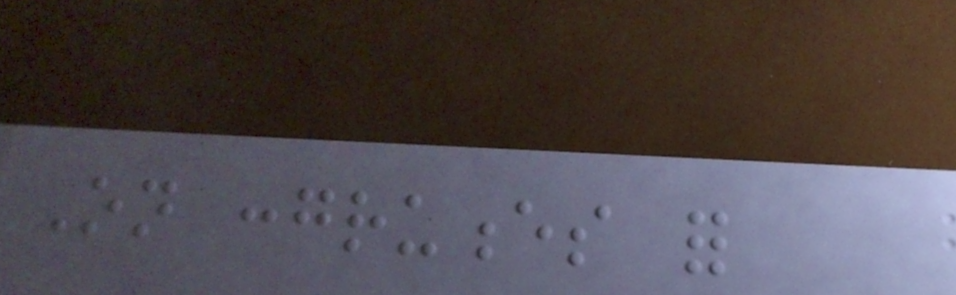On congruences for
